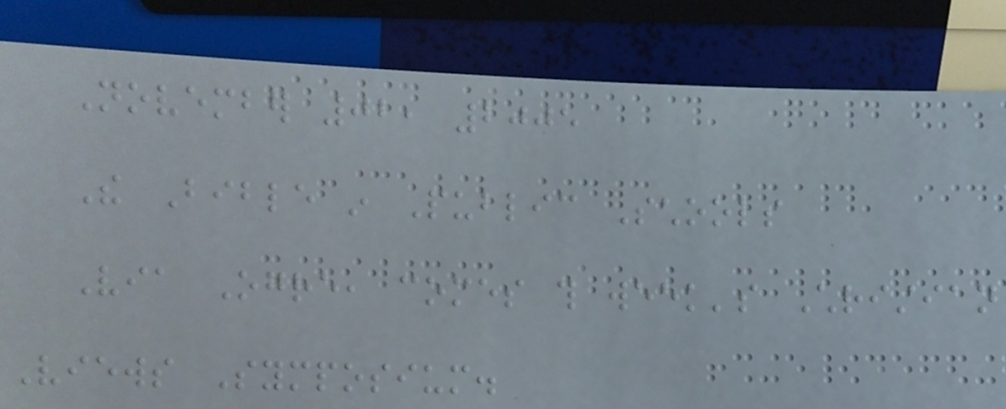November 02, 2005
The Bible in Public Schools
Via Ogre, comes this week's Christian
Views Symposium.
